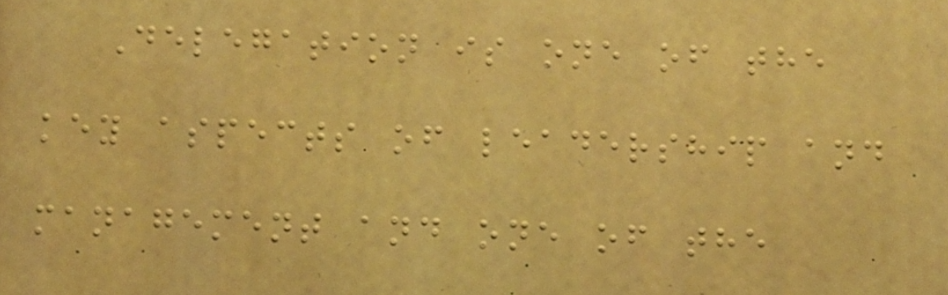Delegation is one of the
key aspects of leadership and
management and one of the
